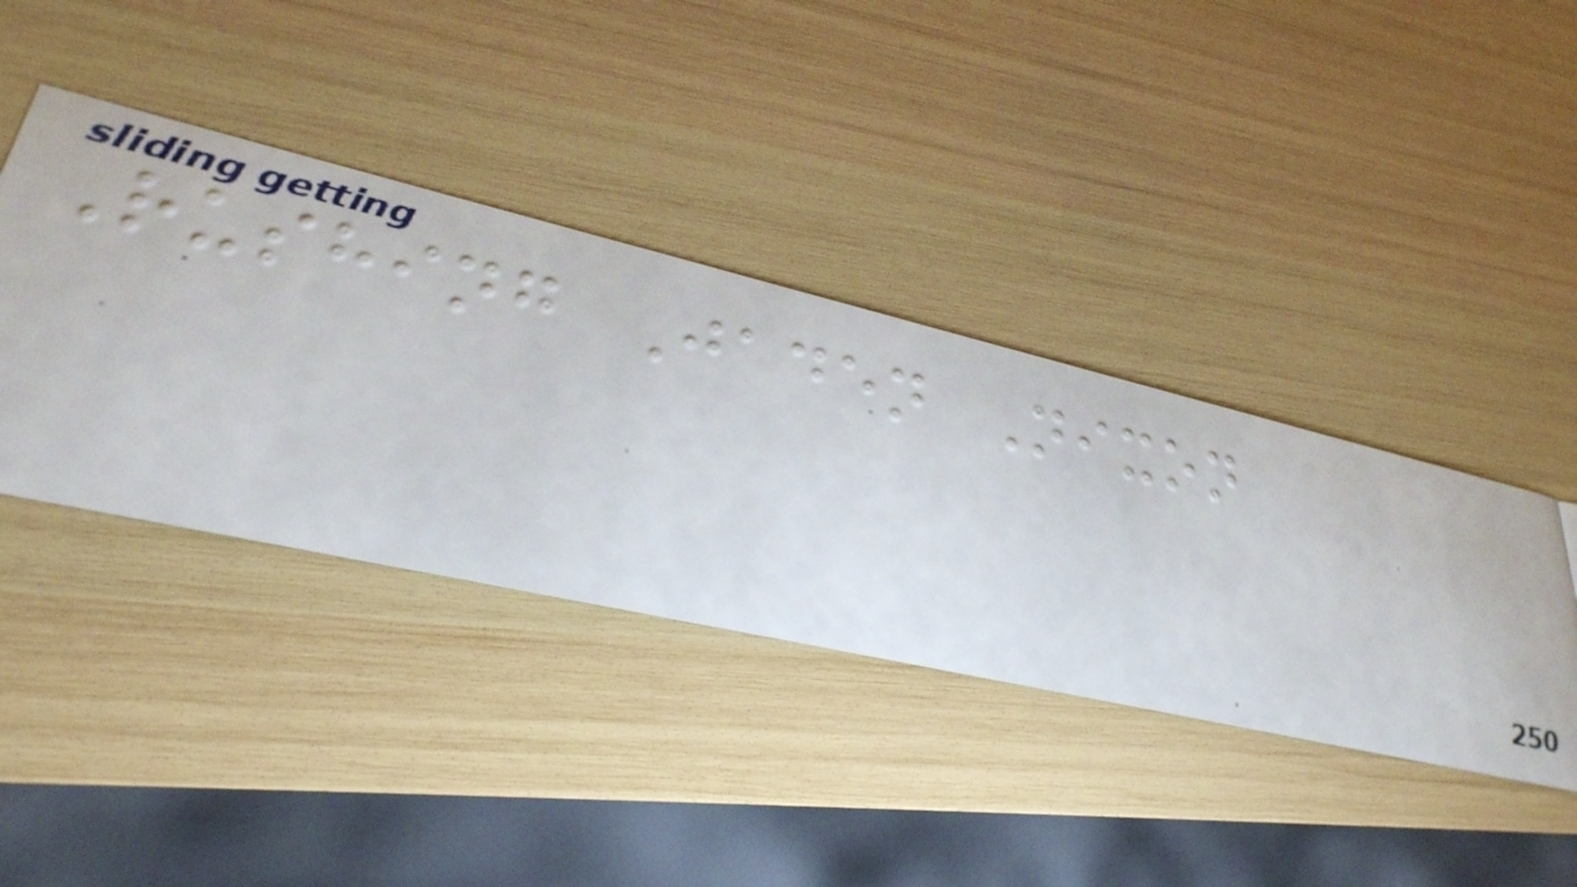Rushing Jaden Nixon
